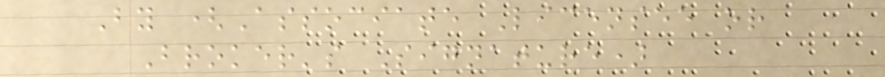By (Associate Licensee or
Broker's Signature)
